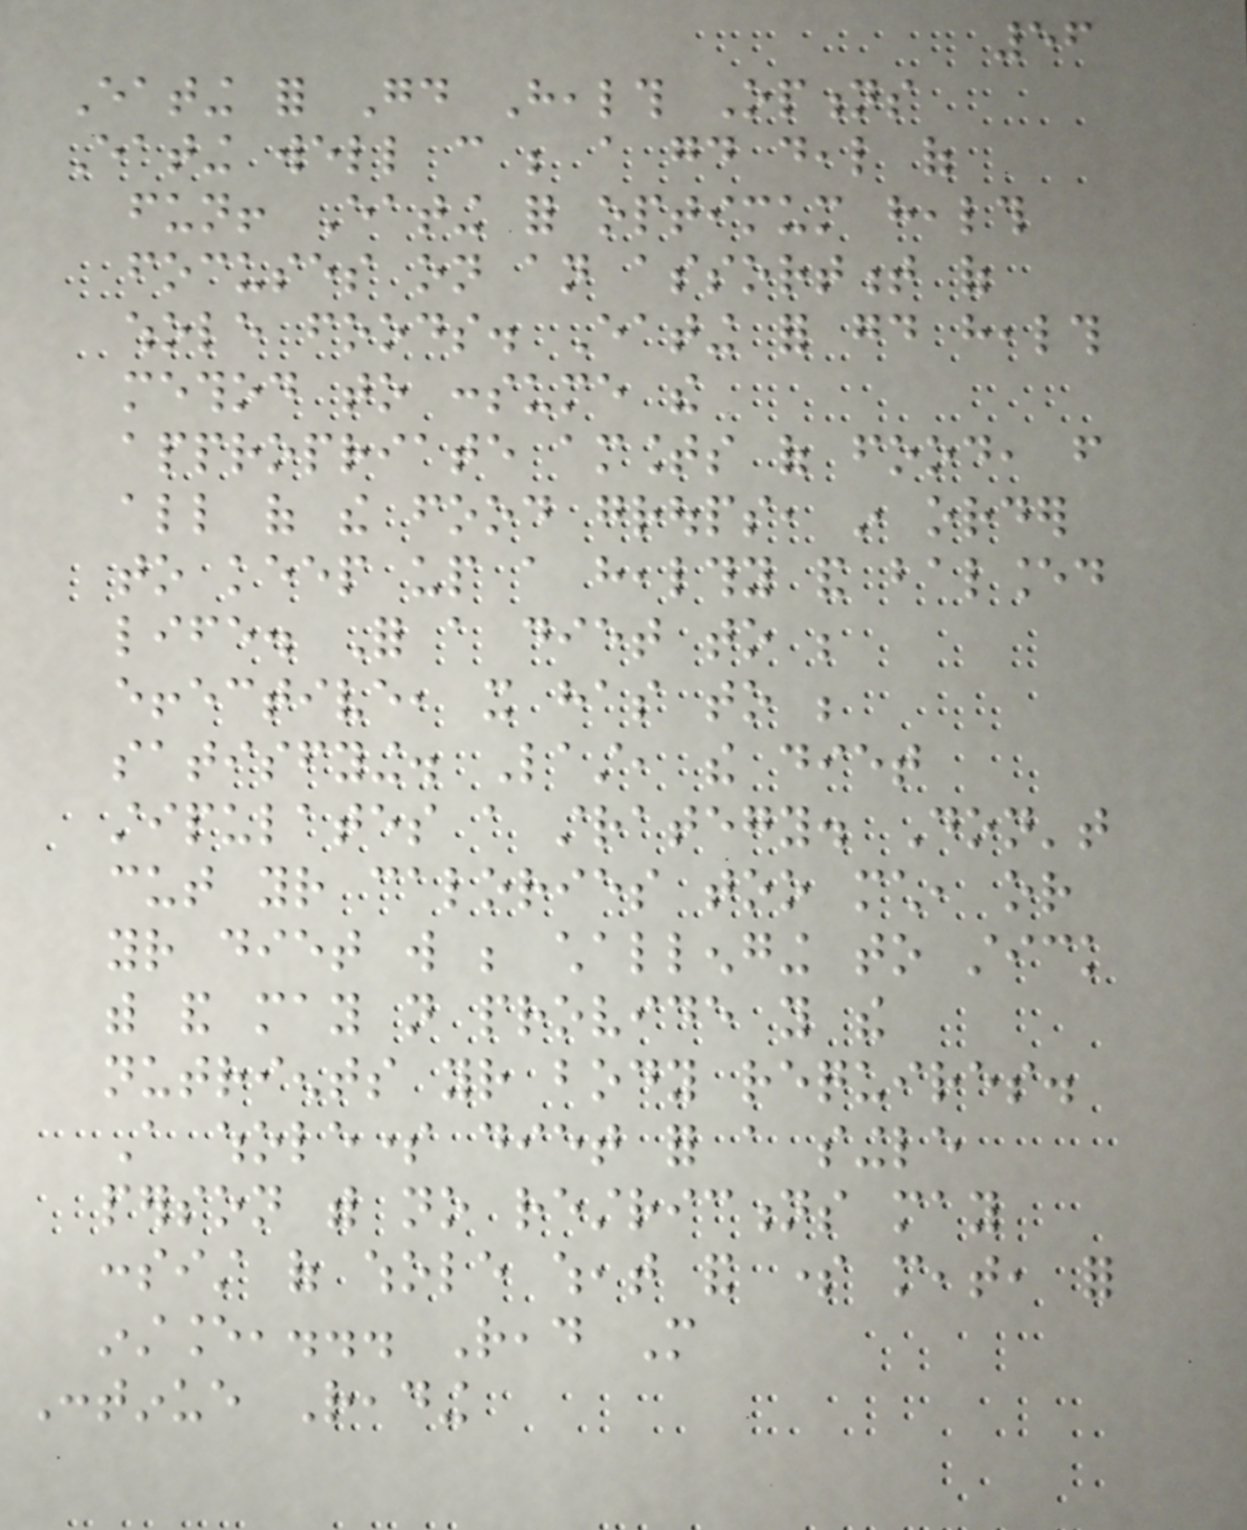56
Eating for Good Health Options
Eating well can be a good deal of
fun! Eating for optimum health
focuses on an assortment of
whole foods. Eating for good health
method to consume the
appropriate amounts of food, from
all of the food groups, in order
to keep up a healthy and balanced
life. For a diet to be
effective, it has to be
satisfying. Last, the diet
stipulates a strategy. Don't
cut your calories too much, or
your diet will be challenging to stick
with and may not provide you the
nutrients your body requires.
A wholesome diet for a single
person with no restrictions may
consist of whole wheat and some meat, for
instance,... Read More
Continue Reading
